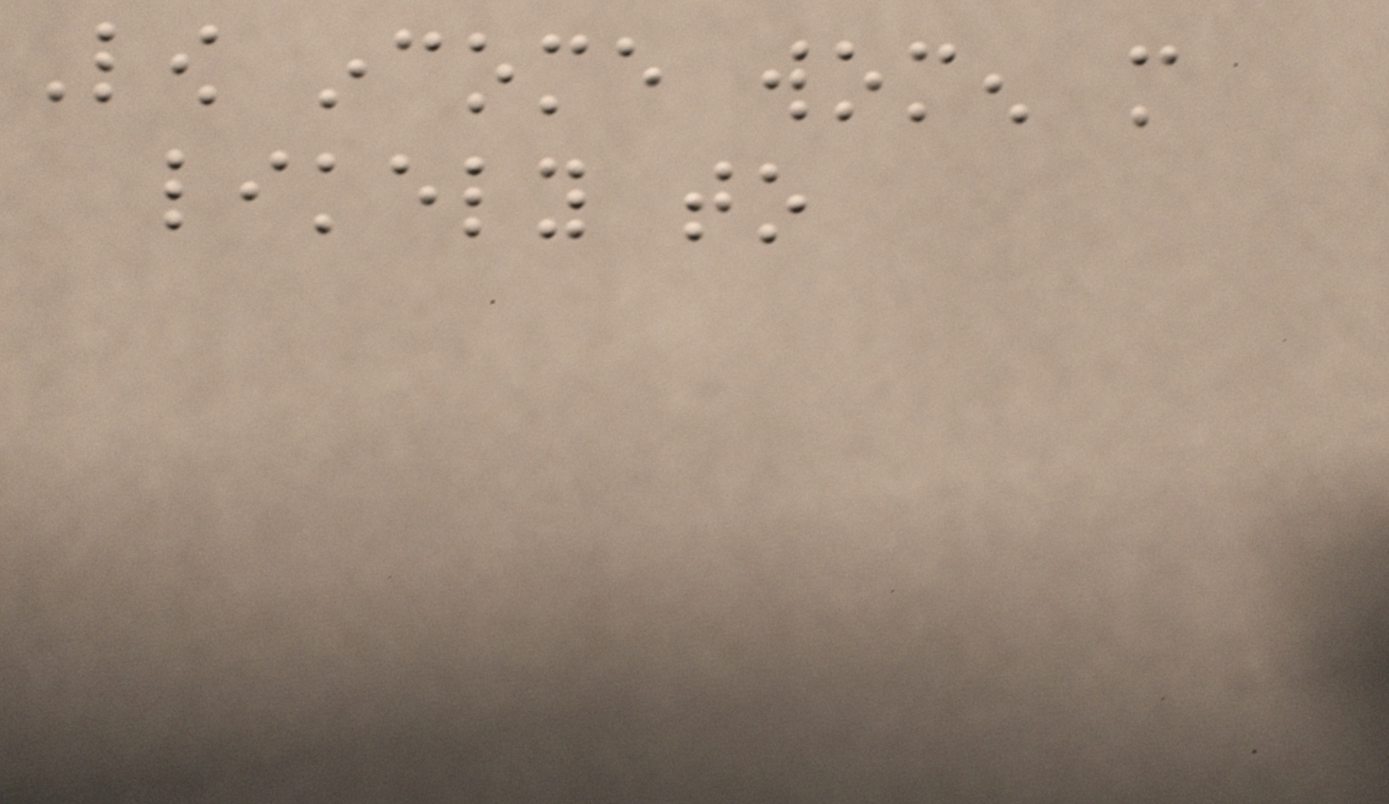Low income women more
likely to
